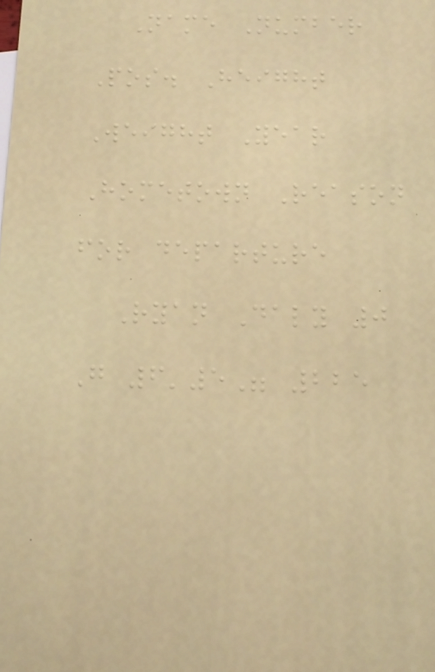Name Number
Pos. Height
Weight Year
Hometown Reason
for departure
Ryan Daly 0
G 6'5" 225
